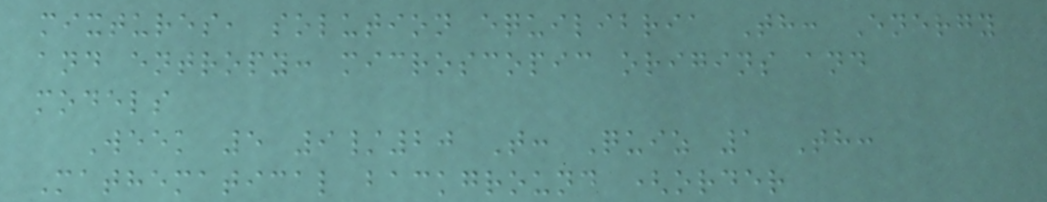mixtures, solution equilibria Th: Energy
and entropy: microscopic origins and
models
Week 5 9/20 T: Quiz 1 Th:
Mathematical background (order
